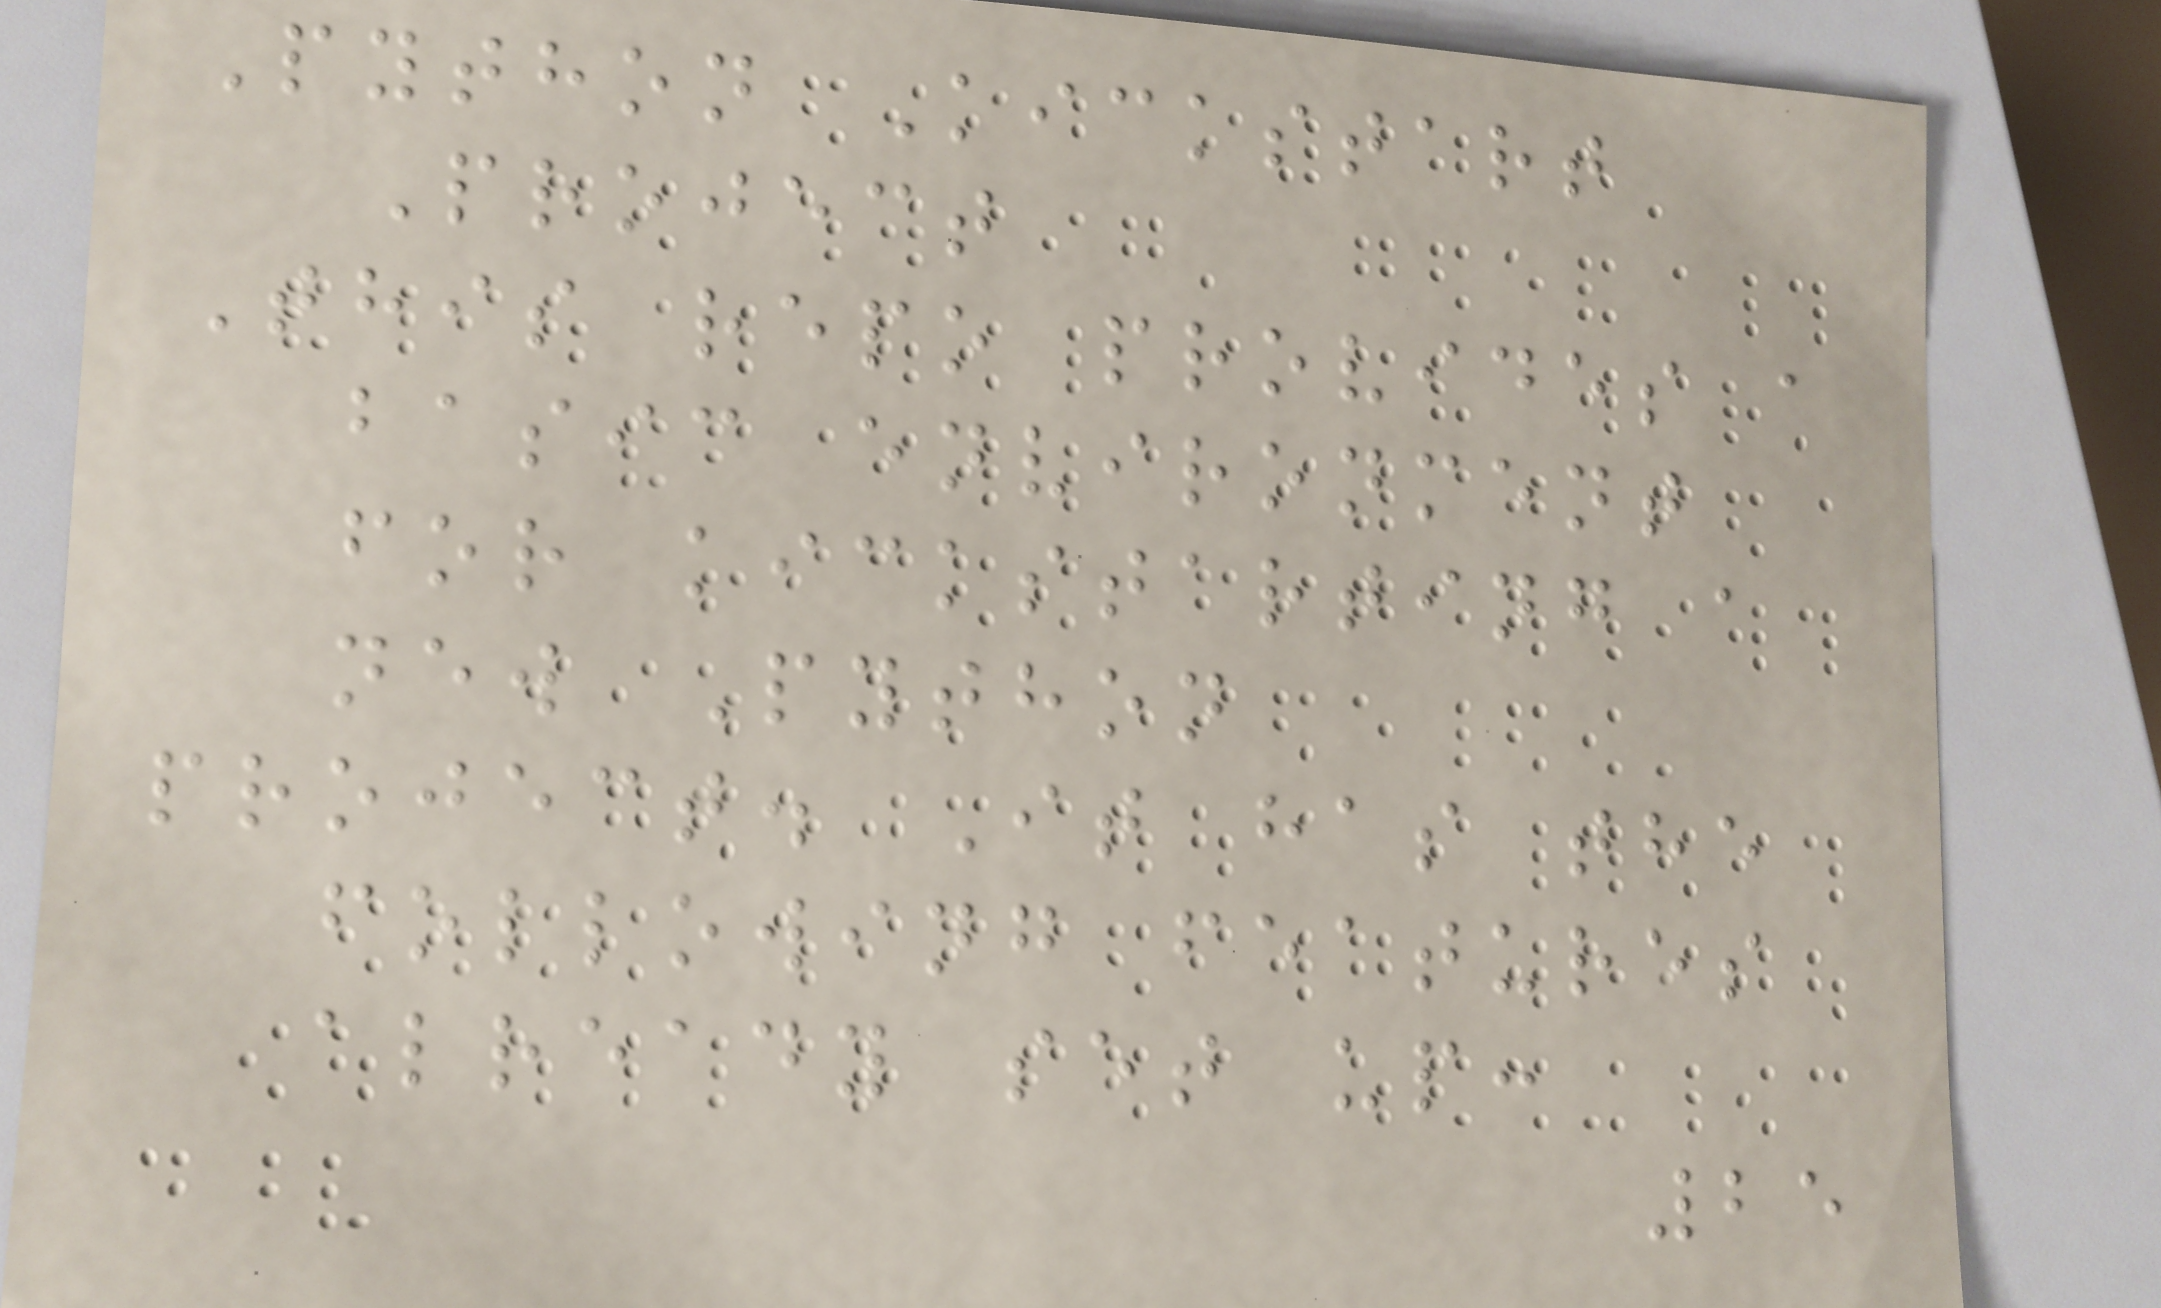Python Kickstart
Project
This repo provides a
basic environment
for kickstarting a
new Python
project. It has the
following features
already set up:
25
